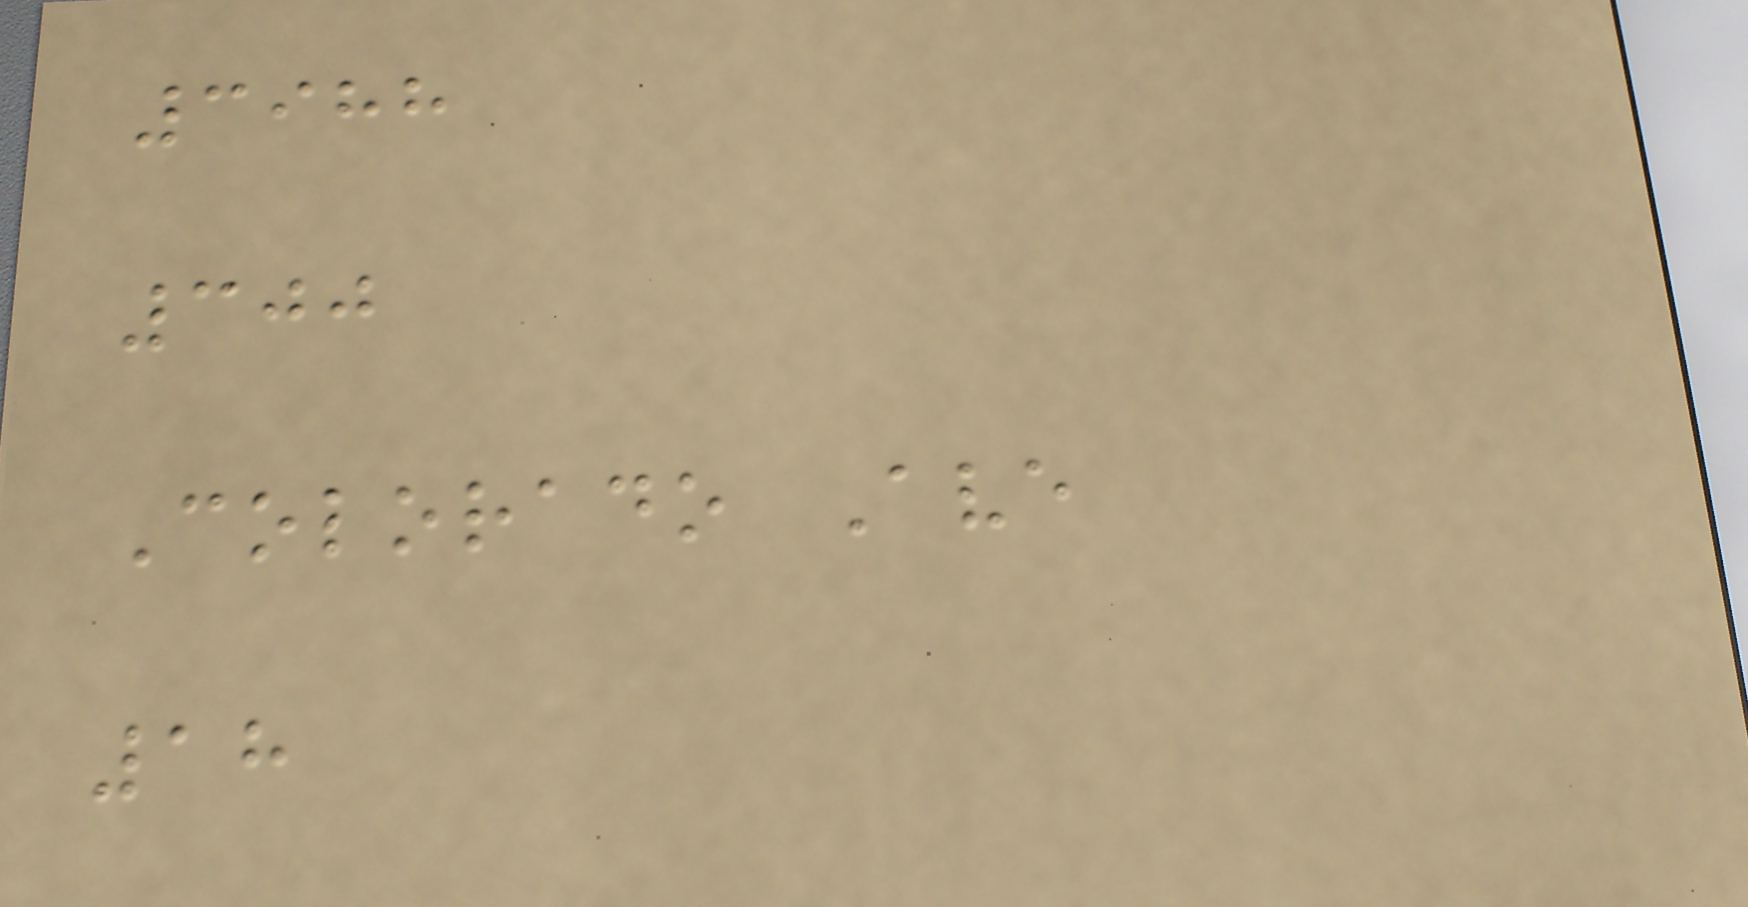3988
300
Colorado Ave
18
